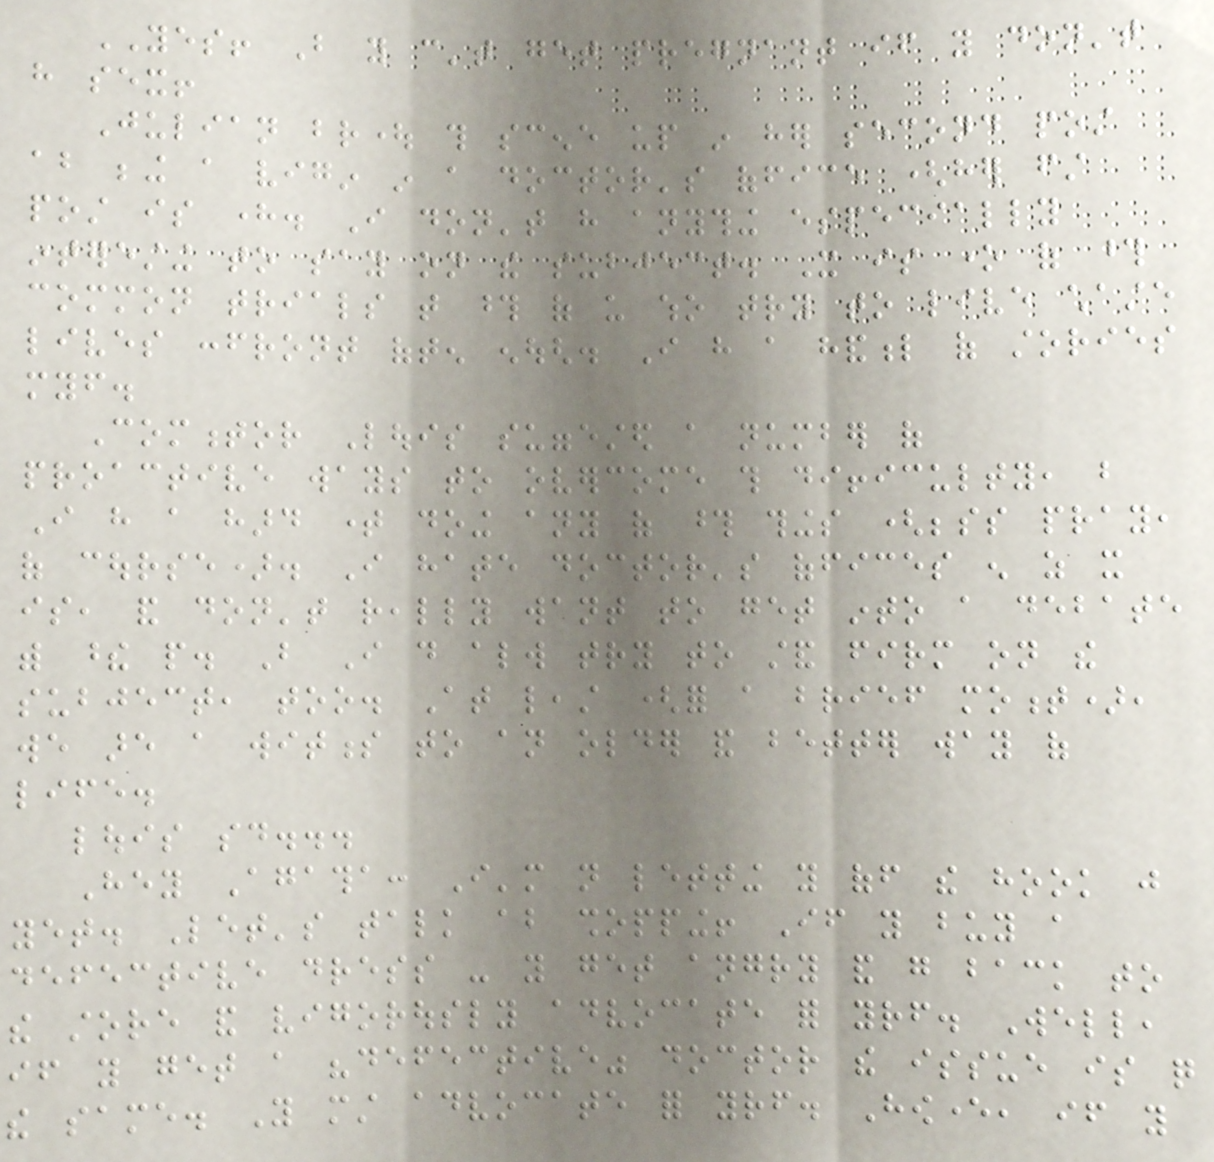YES! But you can't get pregnant if you don't
have sex!
Julian brought this scene up in her second post
about being a vigin in a doctor's office (her first
post is here. I don't have anything especially
interesting to say on the subject. It is one of those
common trials that those of us who try to live chaste
lives confront often enough. I have a handful of stories
myself.
Commentor Louis suggested a number of
proactive ways to overcome this difficulty, but
I have a hard time doing any of those things (besides pray,
of course). I hate doctor's offices enough as it
is, and don't really want to get into a debate
with these people. But I do always try to stand firm on the
subject, too. At least (for a brief moment),
we are a witness to an older and better way of
life.
louis said...
Hey Agatha: I'm not letting you off the hook just
yet. Let's talk about shopping! If you buy a
defective dress - you get angry and go back to
the store and vigorously advocate for yourself. Well,
if you get a "defective" doctor the issue is quite
the same. You must advocate for yourself. However, if you
